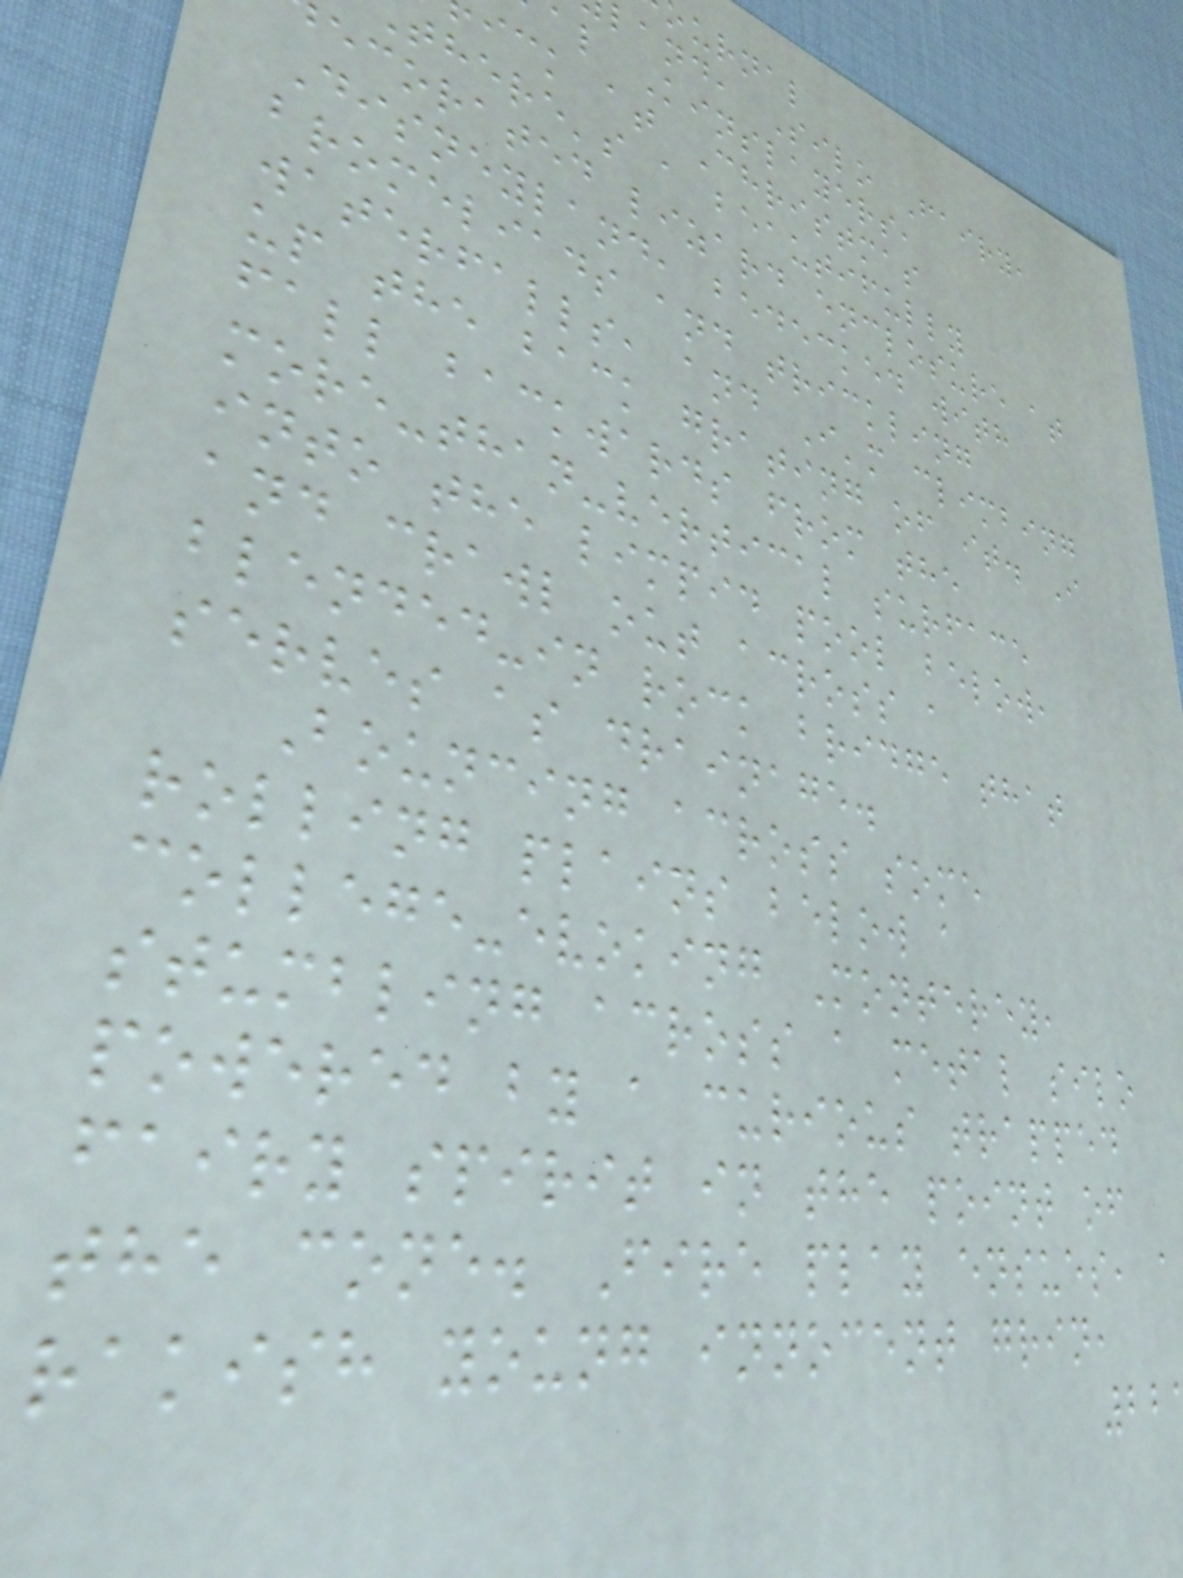urnal
land, Silo Fairy,
al Kinslayers,
ick at Christmas
there's a beautifully
ecorated lizard enclosure at
Disneyland, bedecked with
bromeliads and trickling
waterfalls, and I'm climbing
up the back grating of it. I
fall backwards from the
more-than-vertical surface
into the limpid pool below,
and crawl out across a
blended-in rock bridge that
serves as drainage.
Bouncing across some
rolling plains below a
college-evoking Monterey,
stumbling across a metal silo
powered by a curious trapped
fairy spirit in the point of
the cone. Fire play ensues, a
rakish young innocent grin,
